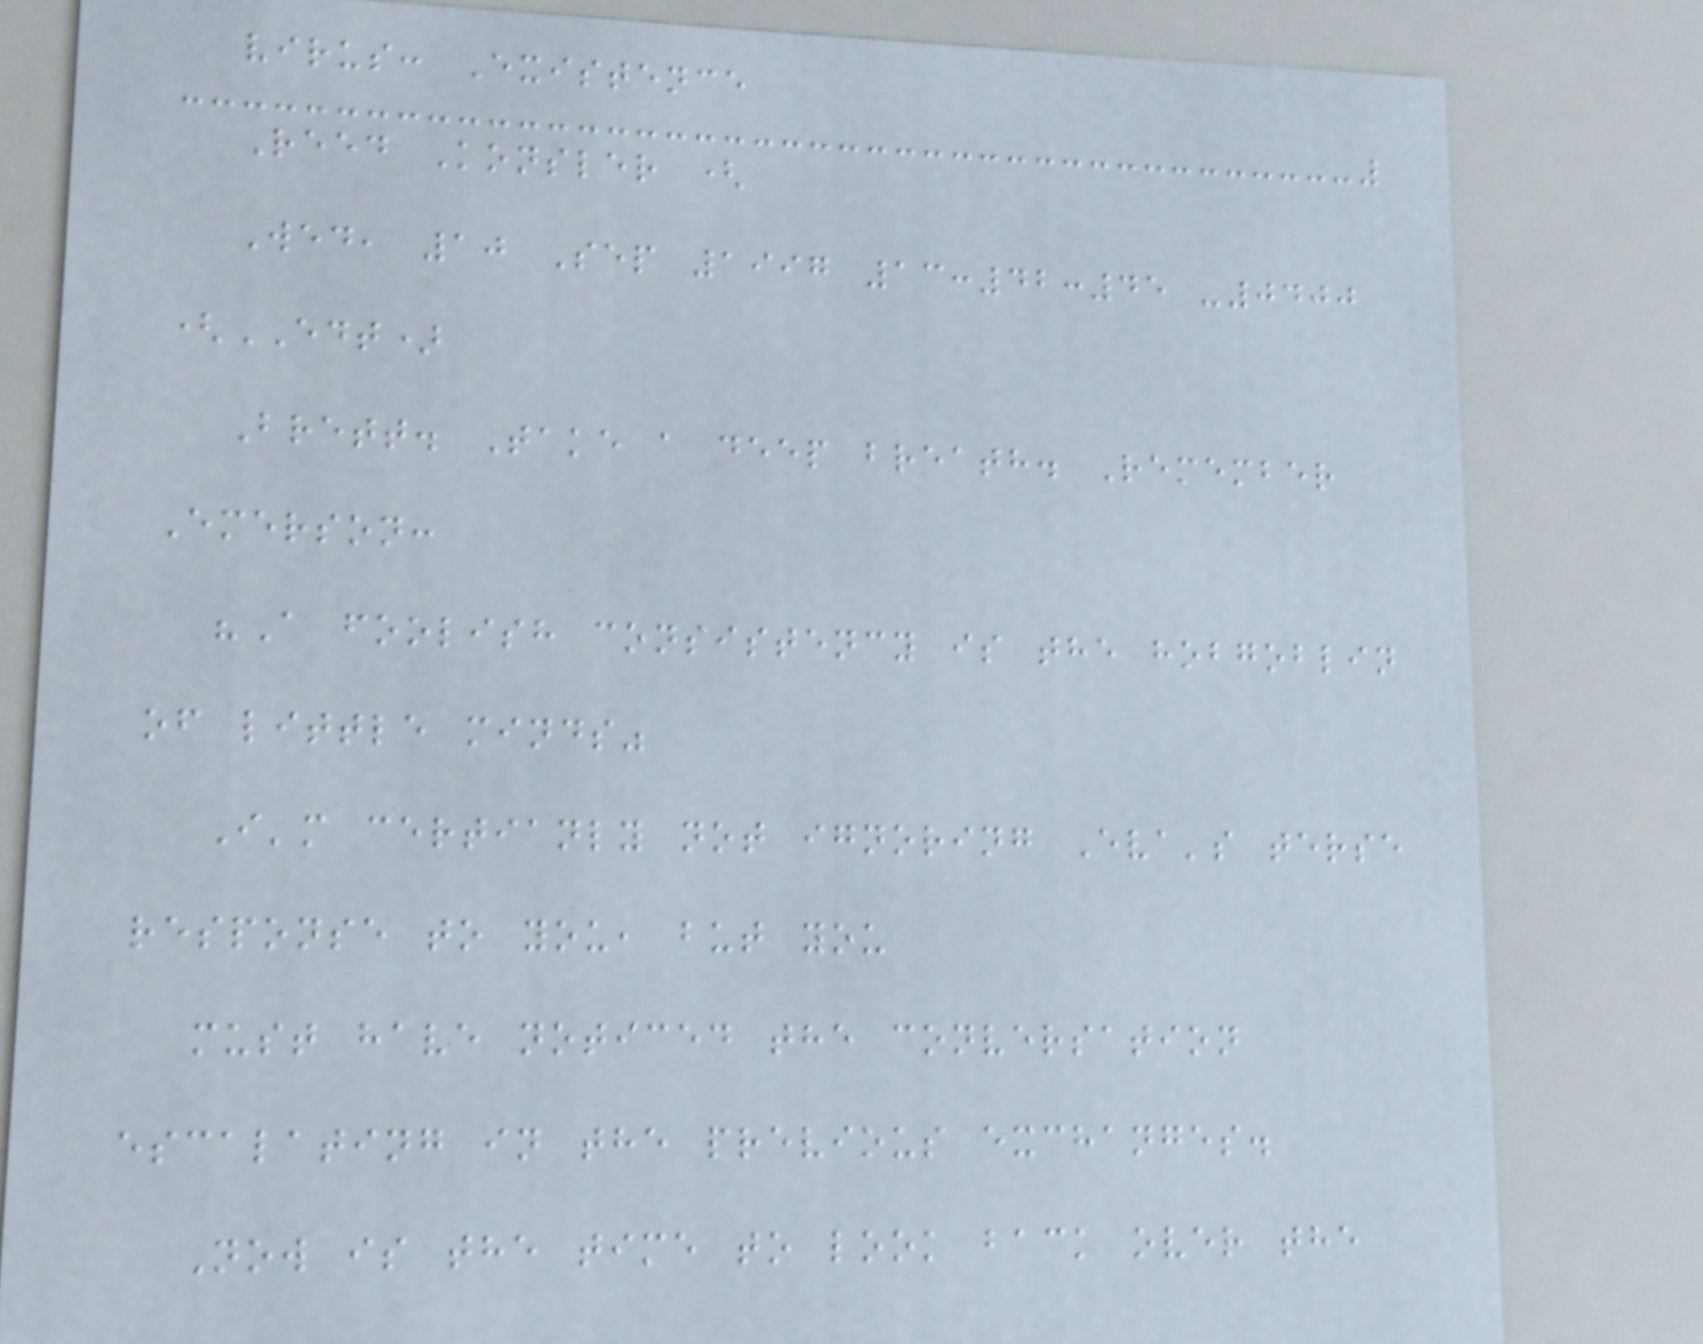virus: Existence
Reed Konsler (
Wed, 10 Sep 1997 13:42:45 -0400
(EDT)
Brett. Take a deep breath. Remember
Emerson:
"A foolish consistency is the hobgoblin
of little minds"
I'm certianly not ignoring Eva's terse
response to you, but you
must have noticed the conversation
escalating in the previous exchanges.
Now is the time to look back over the
